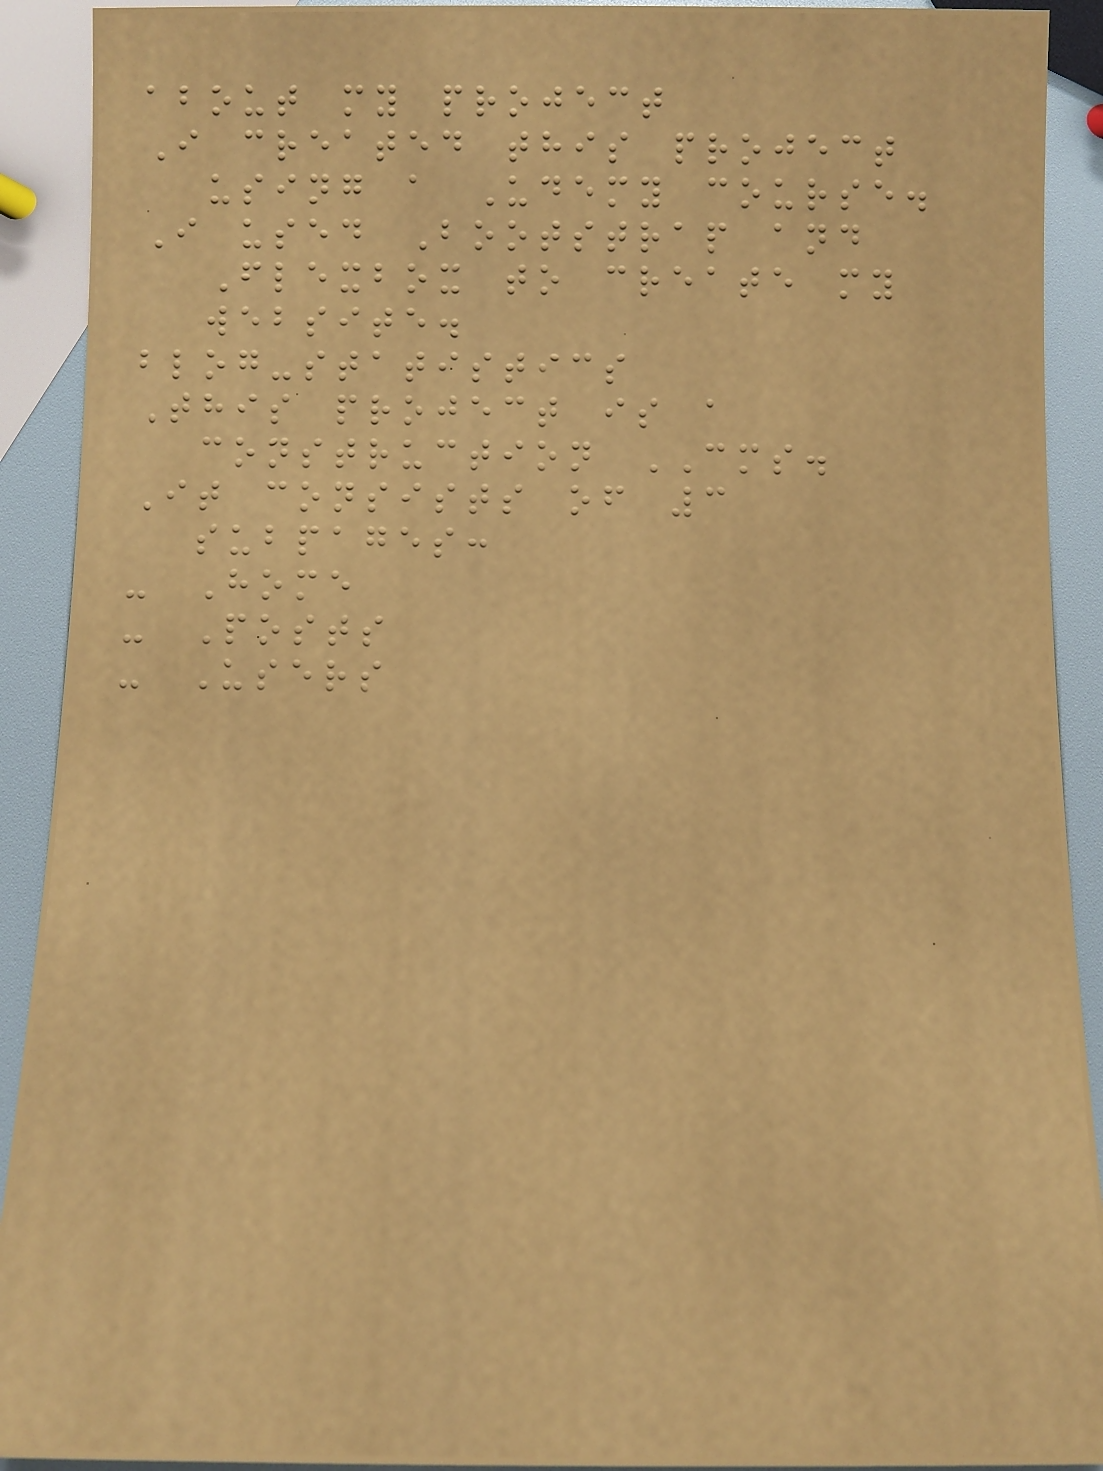about my project
I created this project
using a Udemy course.
I used Bootstrap and
Flexbox to create my
website.
blog-statistics
This project is a
construction CMS.
It consists of 3
subpages:
- Home
- Posts
- Users
